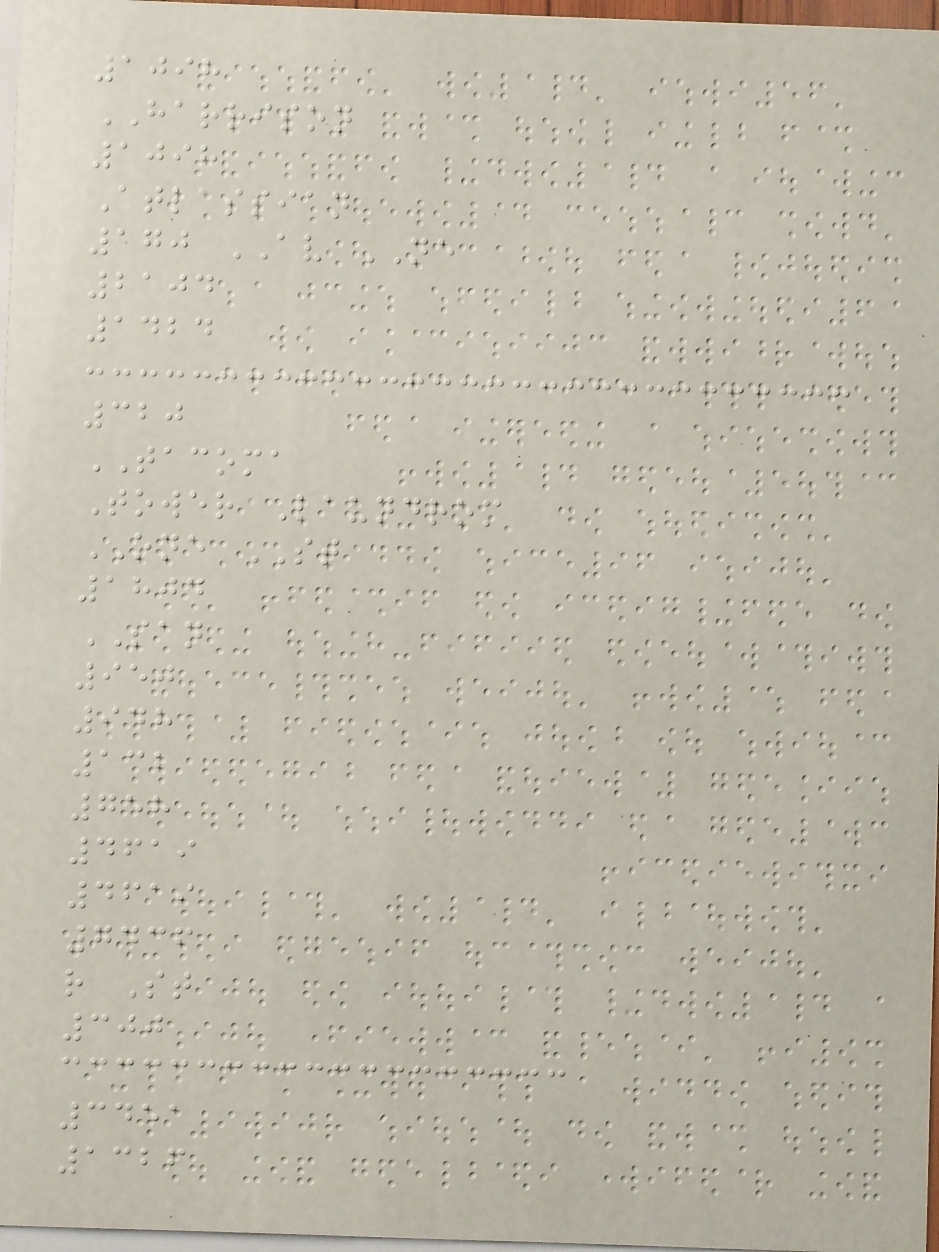1098
HARRISON
1098
Atlassian
170 AV NE
2104
1424
320
TACOMA
Tower Laundrom
ONE ST
1804
SAN
950
948
132
758
4619
4619
7436
r St
300
3451
1326
